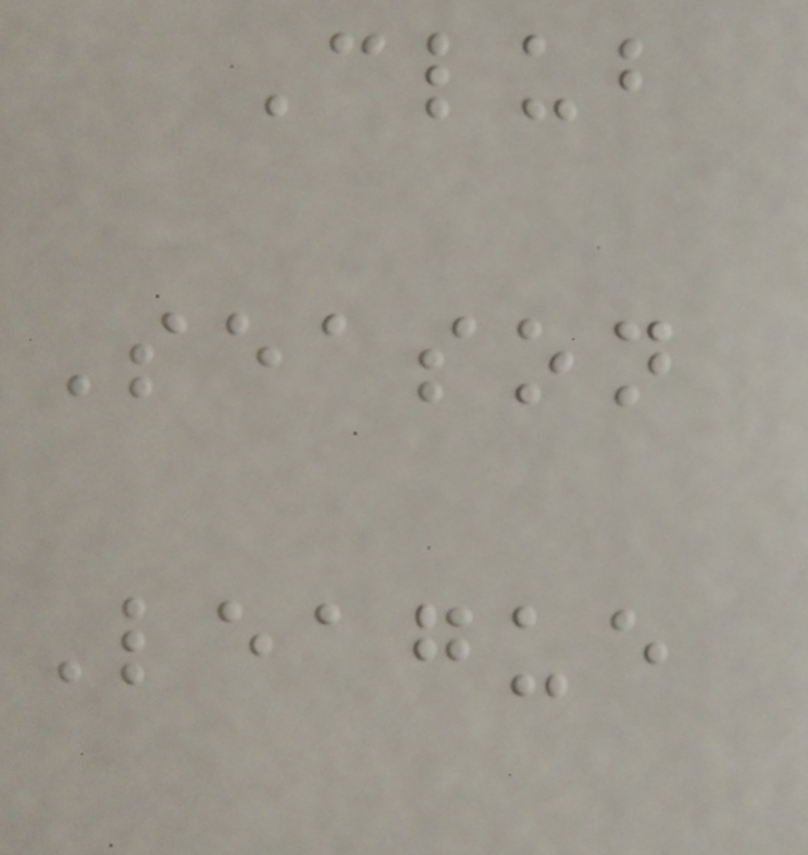Club
Season
League
